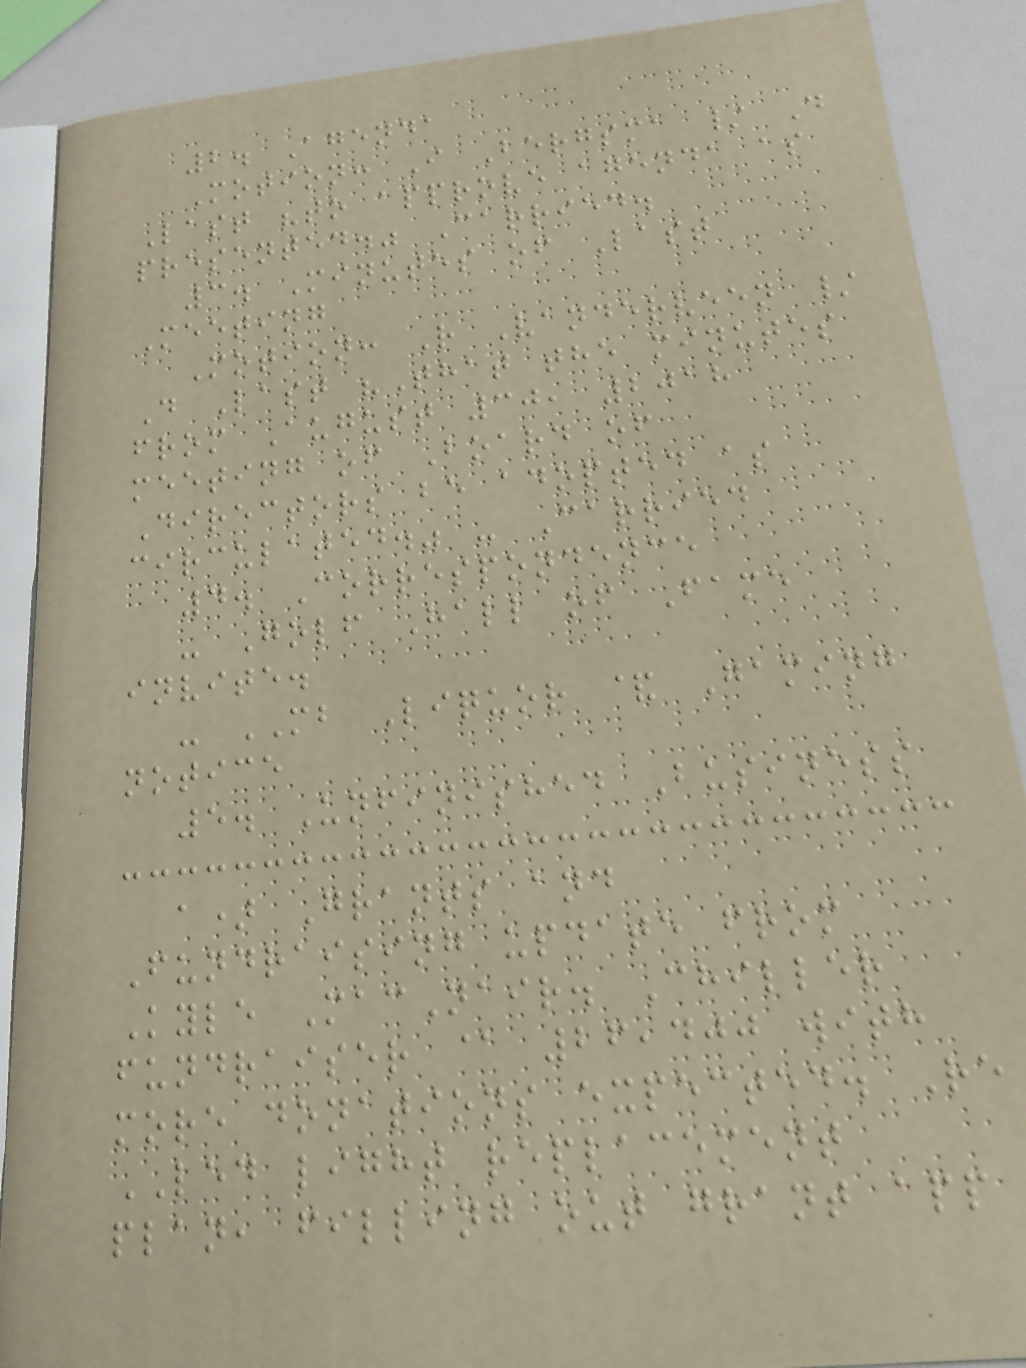2. Agenda
Motion: I Bergsma / D
Last "to approve agenda as
presented." Carried.
3. Minutes of Last
Meeting
Motion: R Vanderveen /
D Last "That the minutes
from August 30, 2018
meeting of Board of
Directors be adopted as
circulated." - Carried
4. Correspondence
- Golf Hall of Fame
invite.
- MB Liquor & Gaming
notice
5. Unfinished Business
a) Grants and
Fundraising update from
Kyle MacNair. Chiller
fundraiser @ 26,400 with
more donations expected. Re
LED light replacement
plan, filling out grant app
